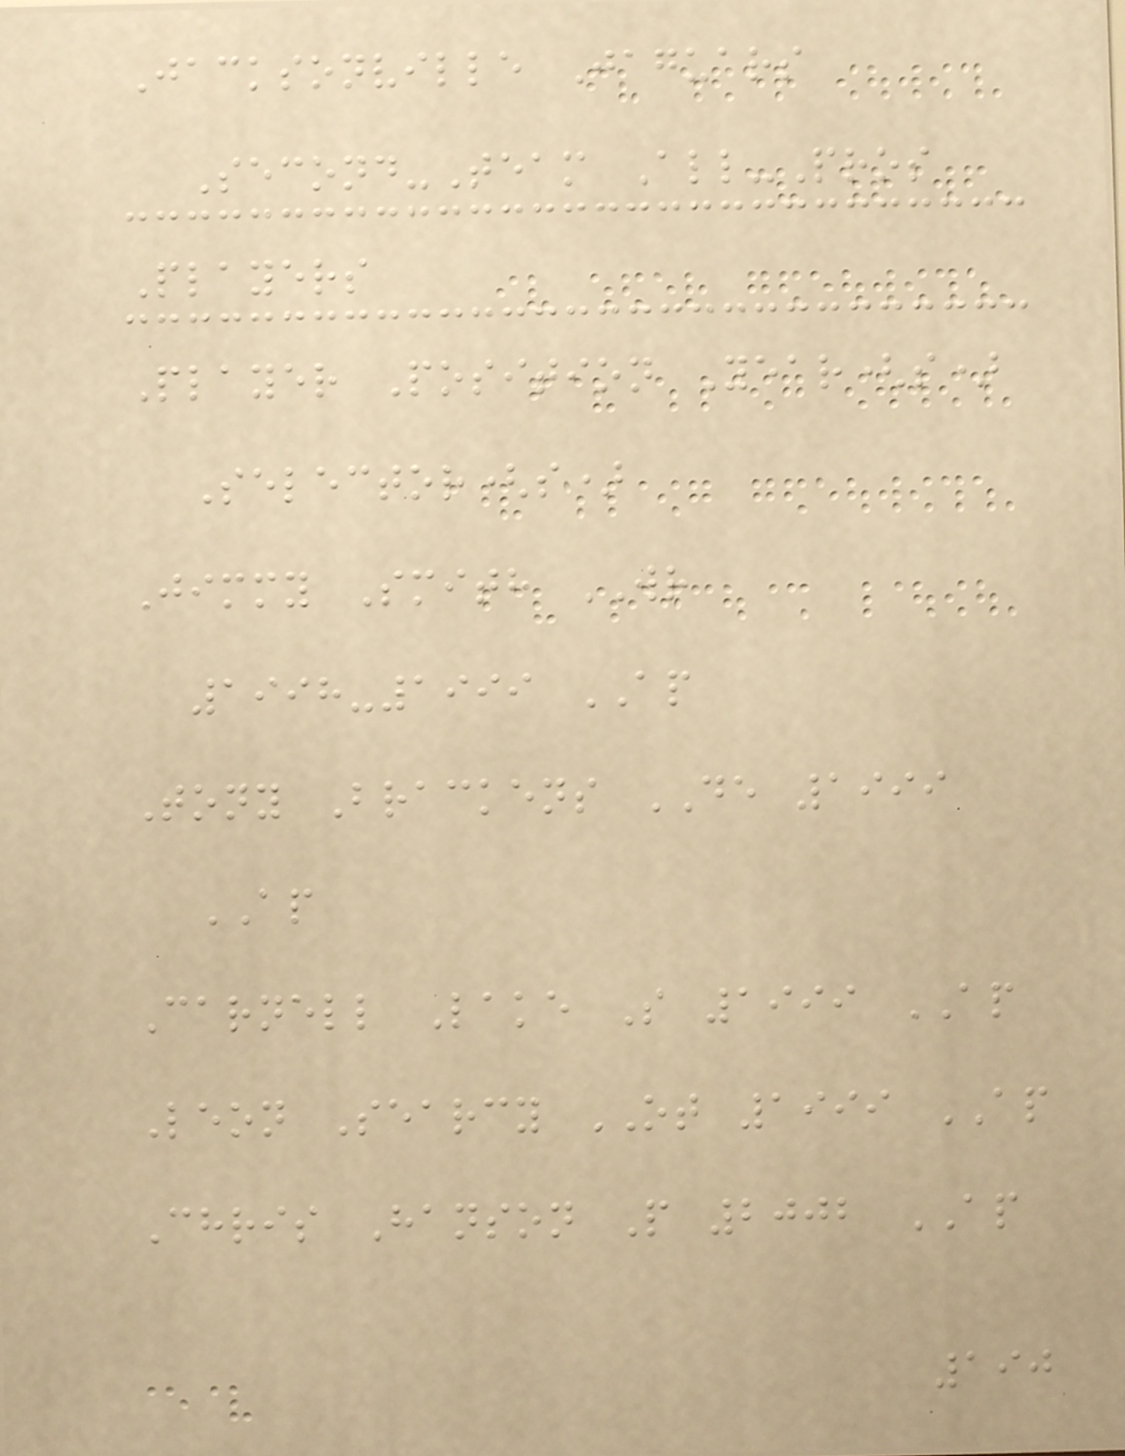Jacksonville Jaguars
Second-Team All-Pros
Players
Player Position Year(s)
Selector(s)
Jimmy Smith WR
1998-1999 AP
Tony Brackens DE 1999
AP
Carnell Lake S 1999 AP
Leon Searcy OT 1999 AP
Chris Hanson P 2002 AP
190
